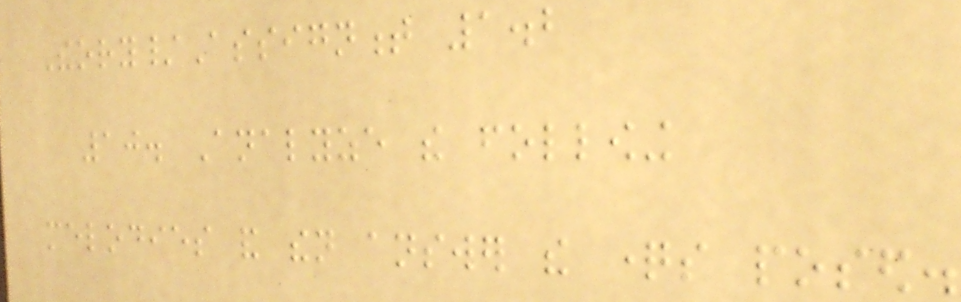Theory/Assignment 1.2
10. Analyze the following
melodies and then answer the questions posed.
